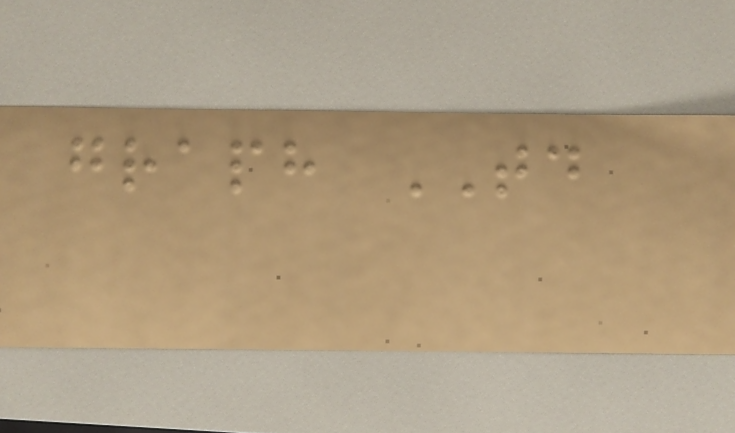graph TD
